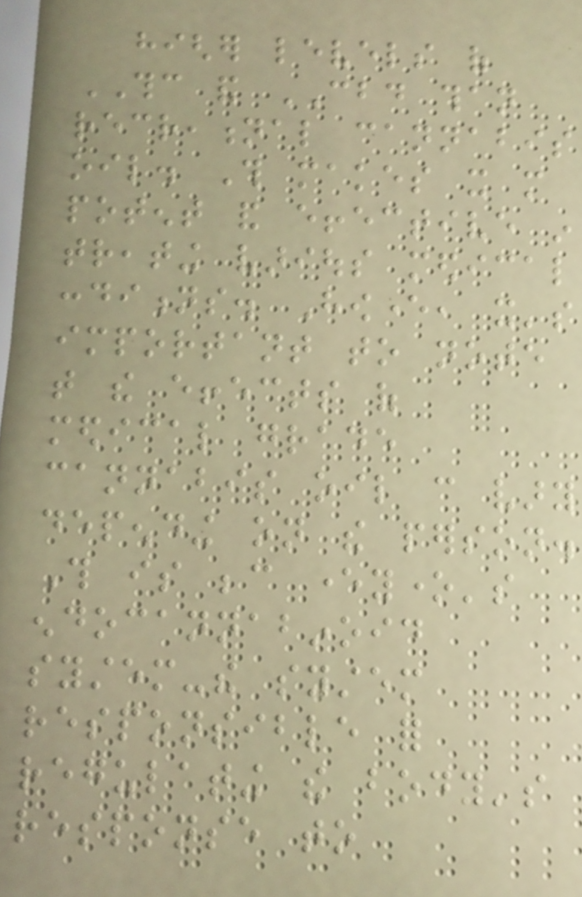higher levels of
THC and CBD than
recreational cannabis
oil. This makes it more
potent and effective in
treating various medical
conditions. However, it's
important to note
that the effects of
medical grade
cannabis oil can vary
depending on the person.
This is because everyone's
endocannabinoid
system-the system
responsible for
regulating the body's
response to
